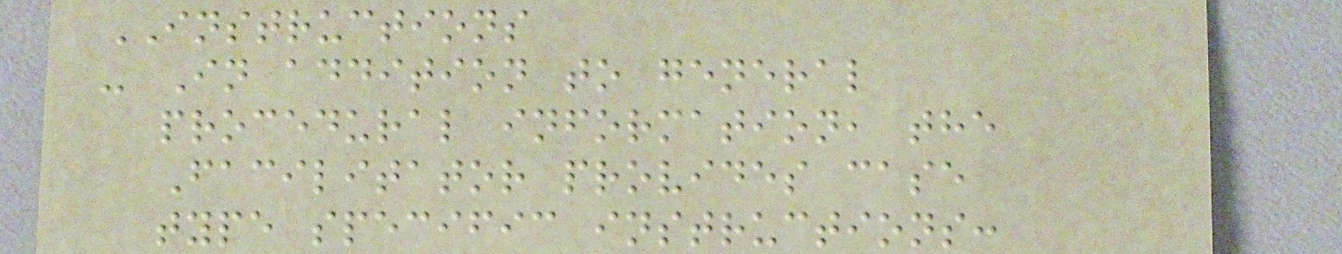INSTRUCTIONS
- In addition to general
procedural information, the
Facilitator provides case
type specific instructions:
